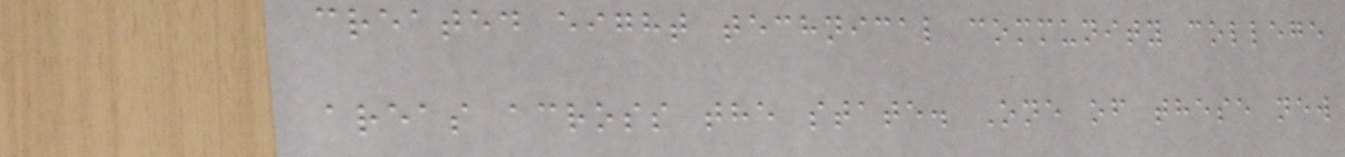created eight technical community college
areas across the state. One of these new
